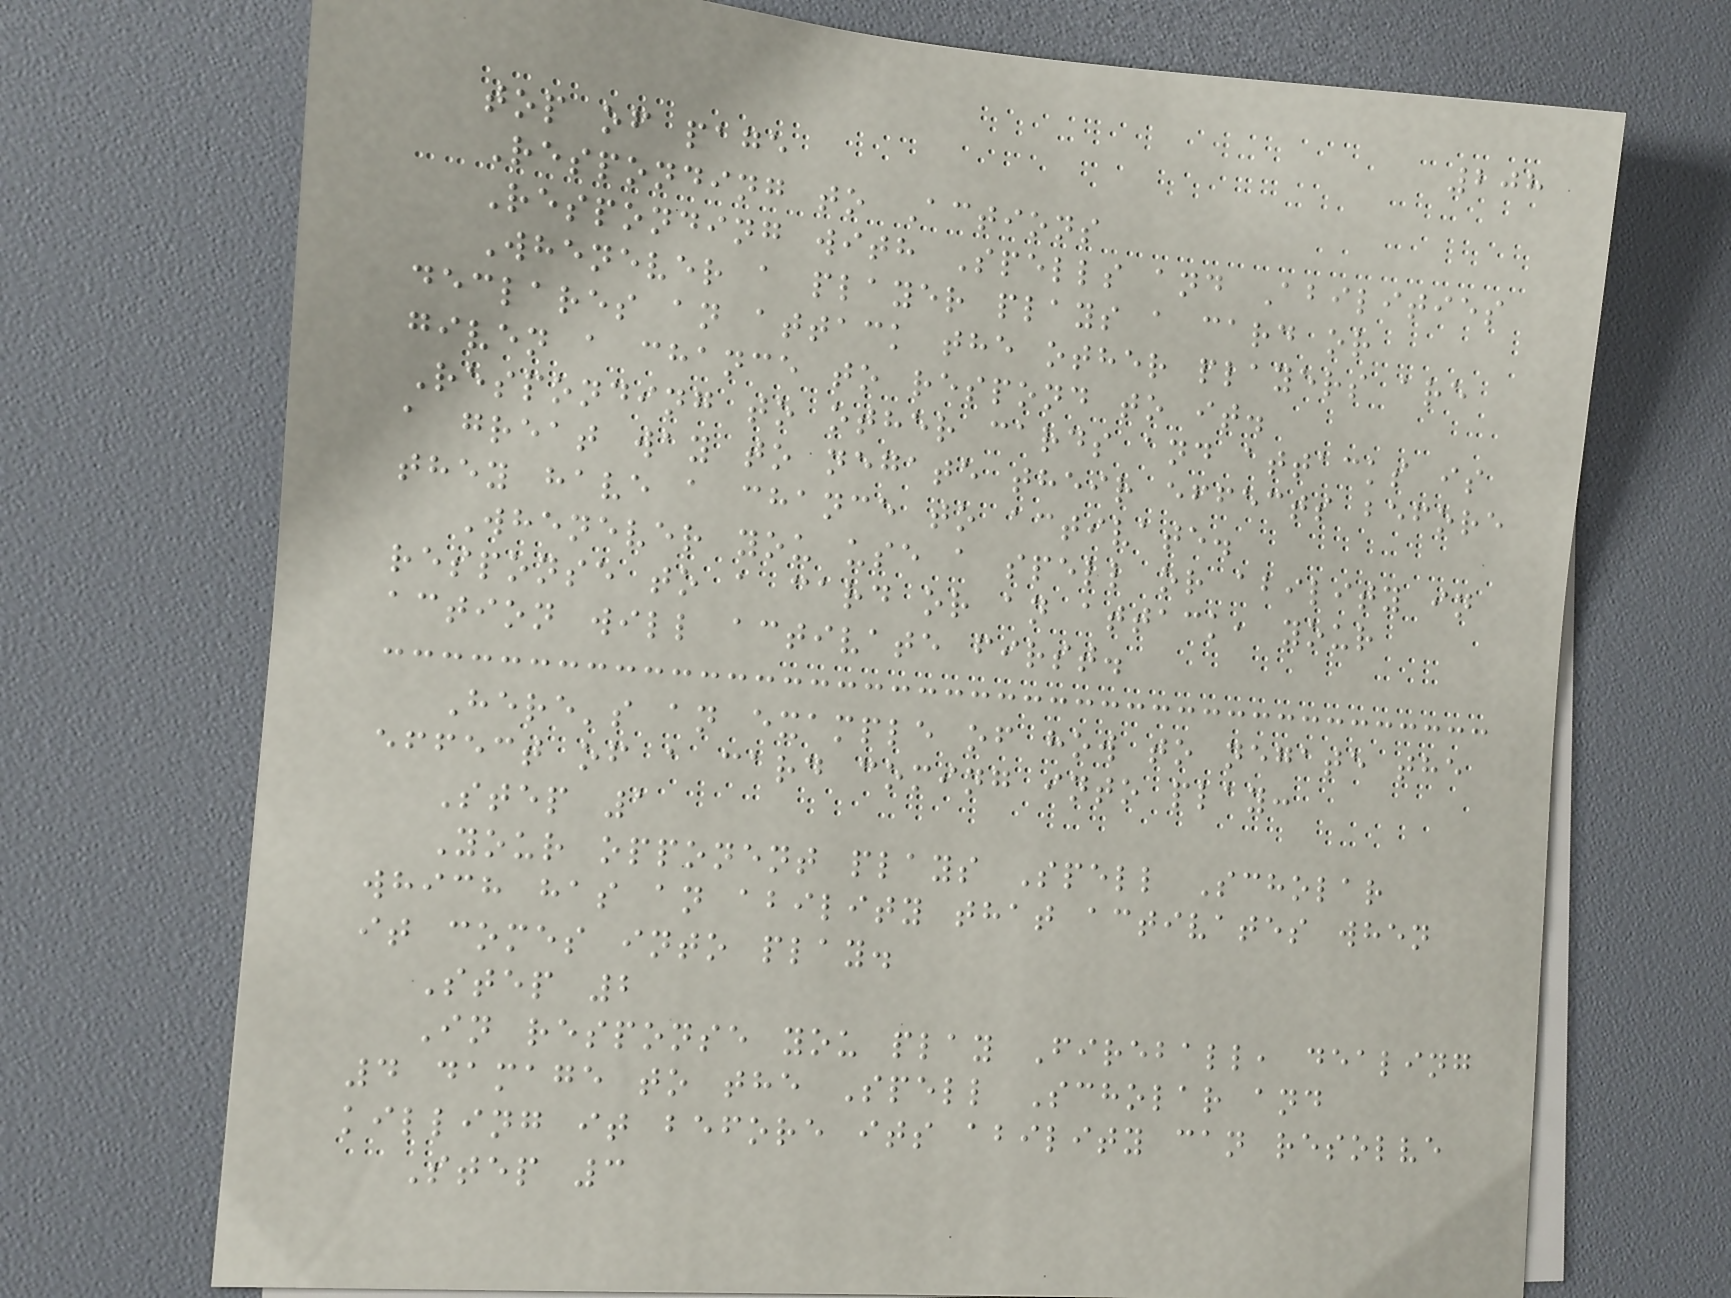208
top of page
Responding to Actions
Responding with Spells and Abilities
Whenever a player plays a card or
declares an attack the other players are
given a chance to respond to it.
Responding to other cards and attacks is
a great way to negate their effects before
they have a chance to activate.
Whenever you use a spell or ability in
response to a card or an attack, your
action will activate first.
Here's an example of how to negate the
effect of a card coming into play:
Step 1
Your opponent plays Spell Scholar
which has an ability that activates when
it comes into play.
Step 2
In response you play Fireball, dealing
4 damage to the Spell Scholar and
killing it before its ability can resolve
Step 3
